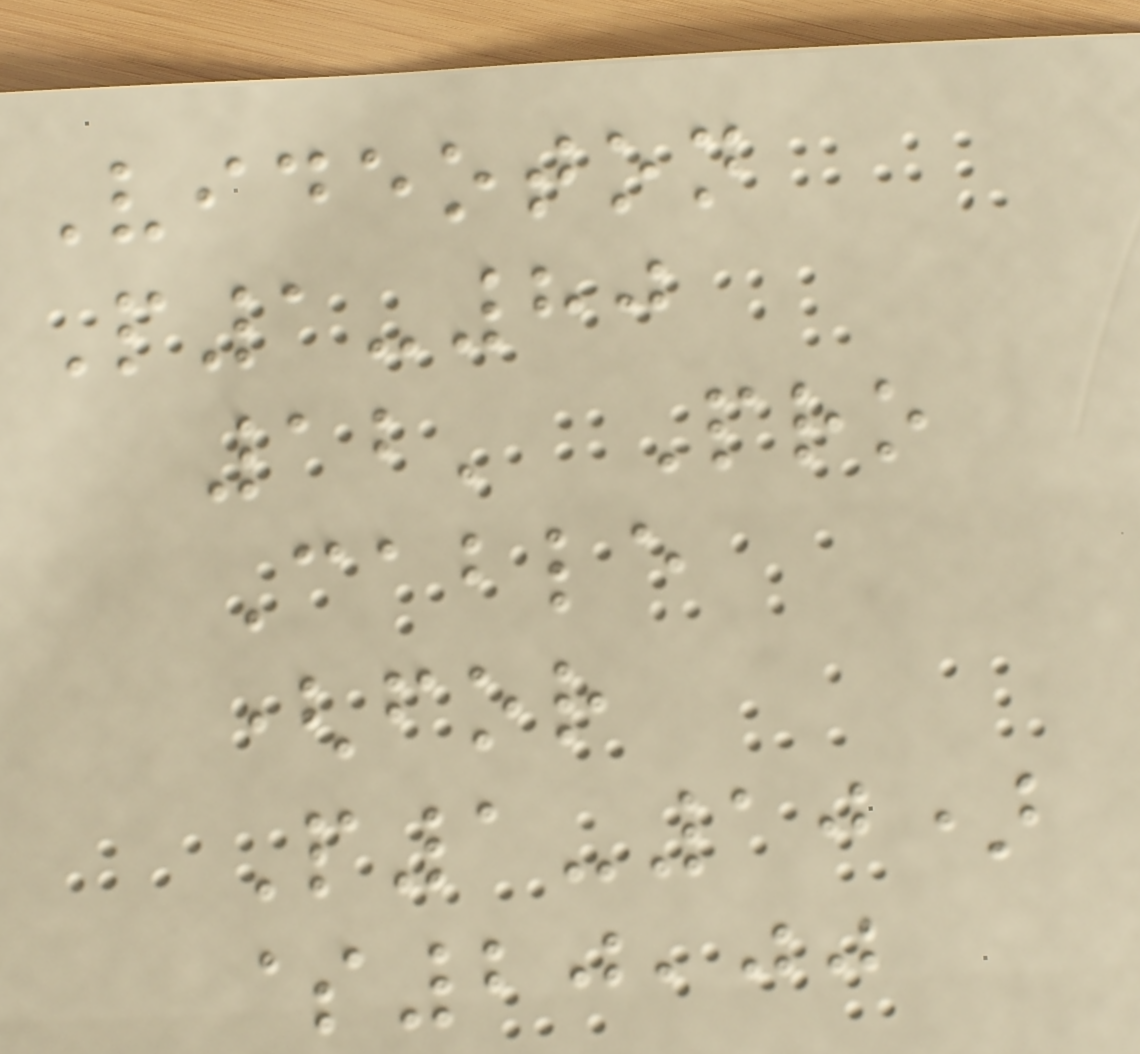Videoton
P1-80
12' Pro
Cable
(for
P1-10)
$20,00
